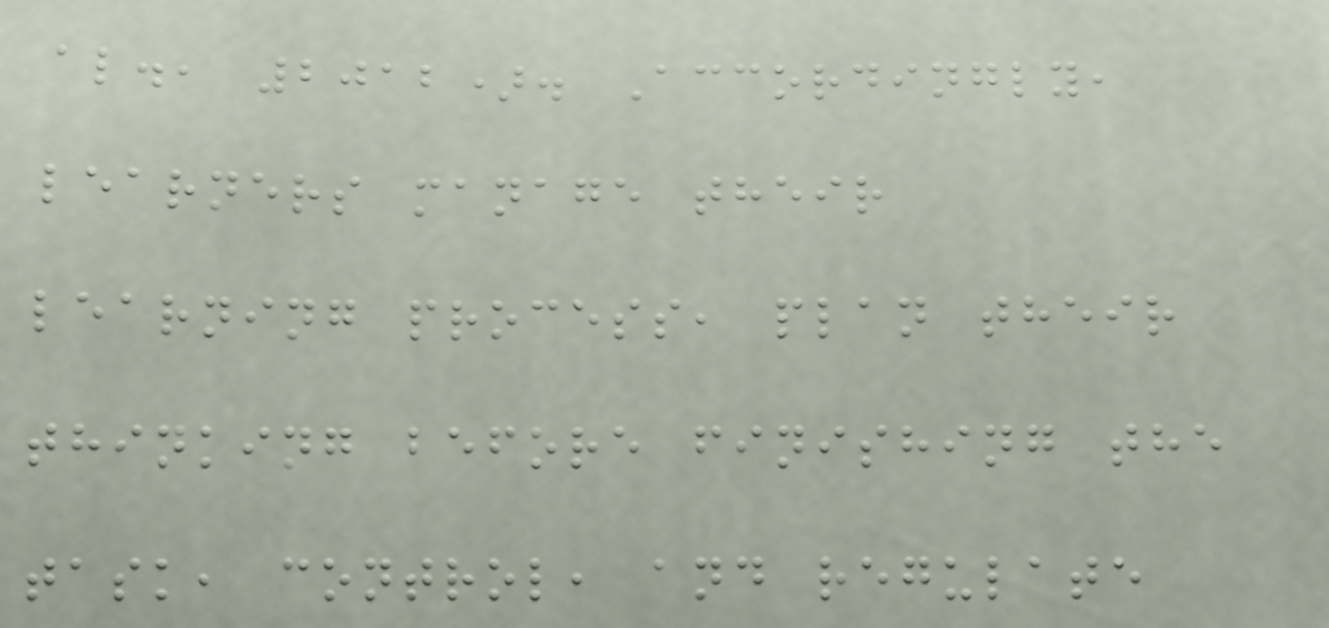al., 2012). Accordingly,
learners manage their
learning process, plan their
thinking before finishing the
task, control, and regulate
